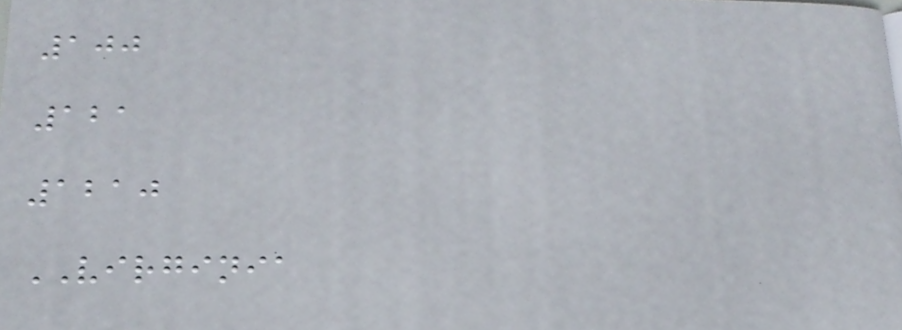100
121
1210
VIRGINIA
